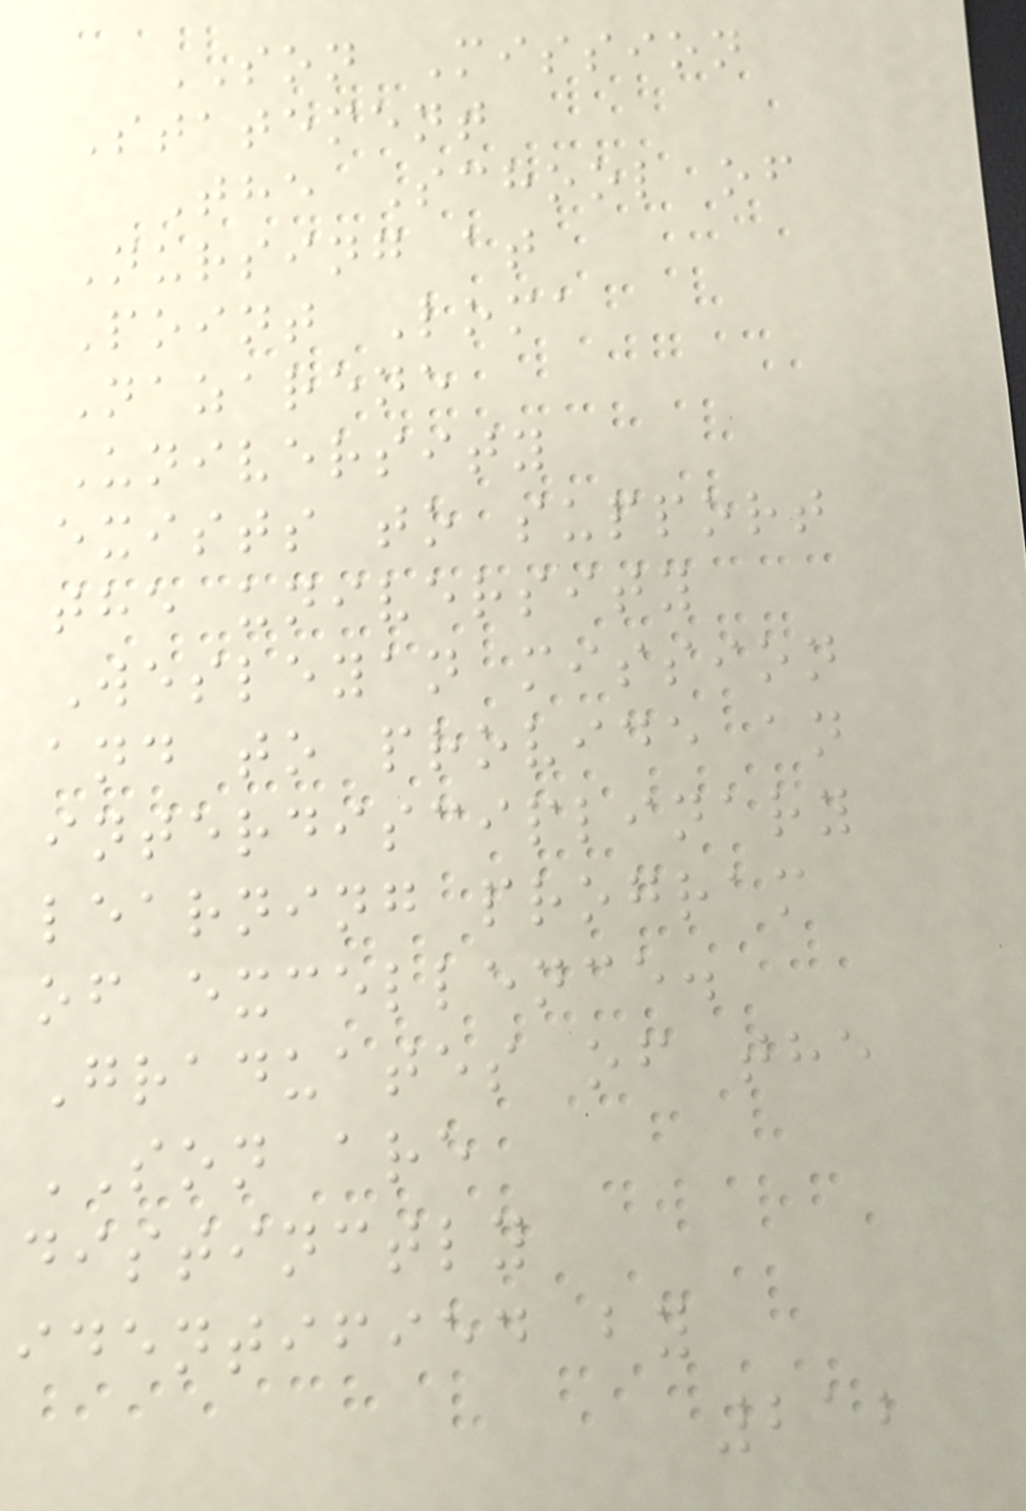SON Mission
Statement
The School of
Nursing at
Point Loma
Nazarene
University
exists to support
the university
Wesleyan mission
and to provide an
interdisciplinary
learning program
of excellence.
Graduates of the
SON are
distinctly
identified by
212
